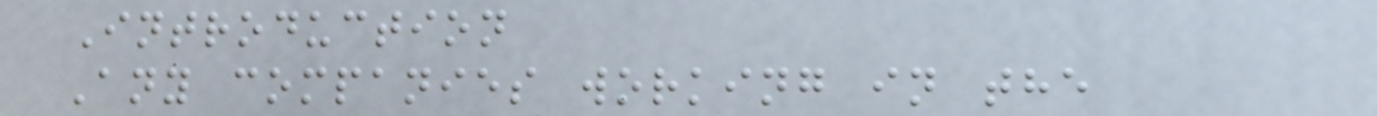Introduction
Any companies working in the
